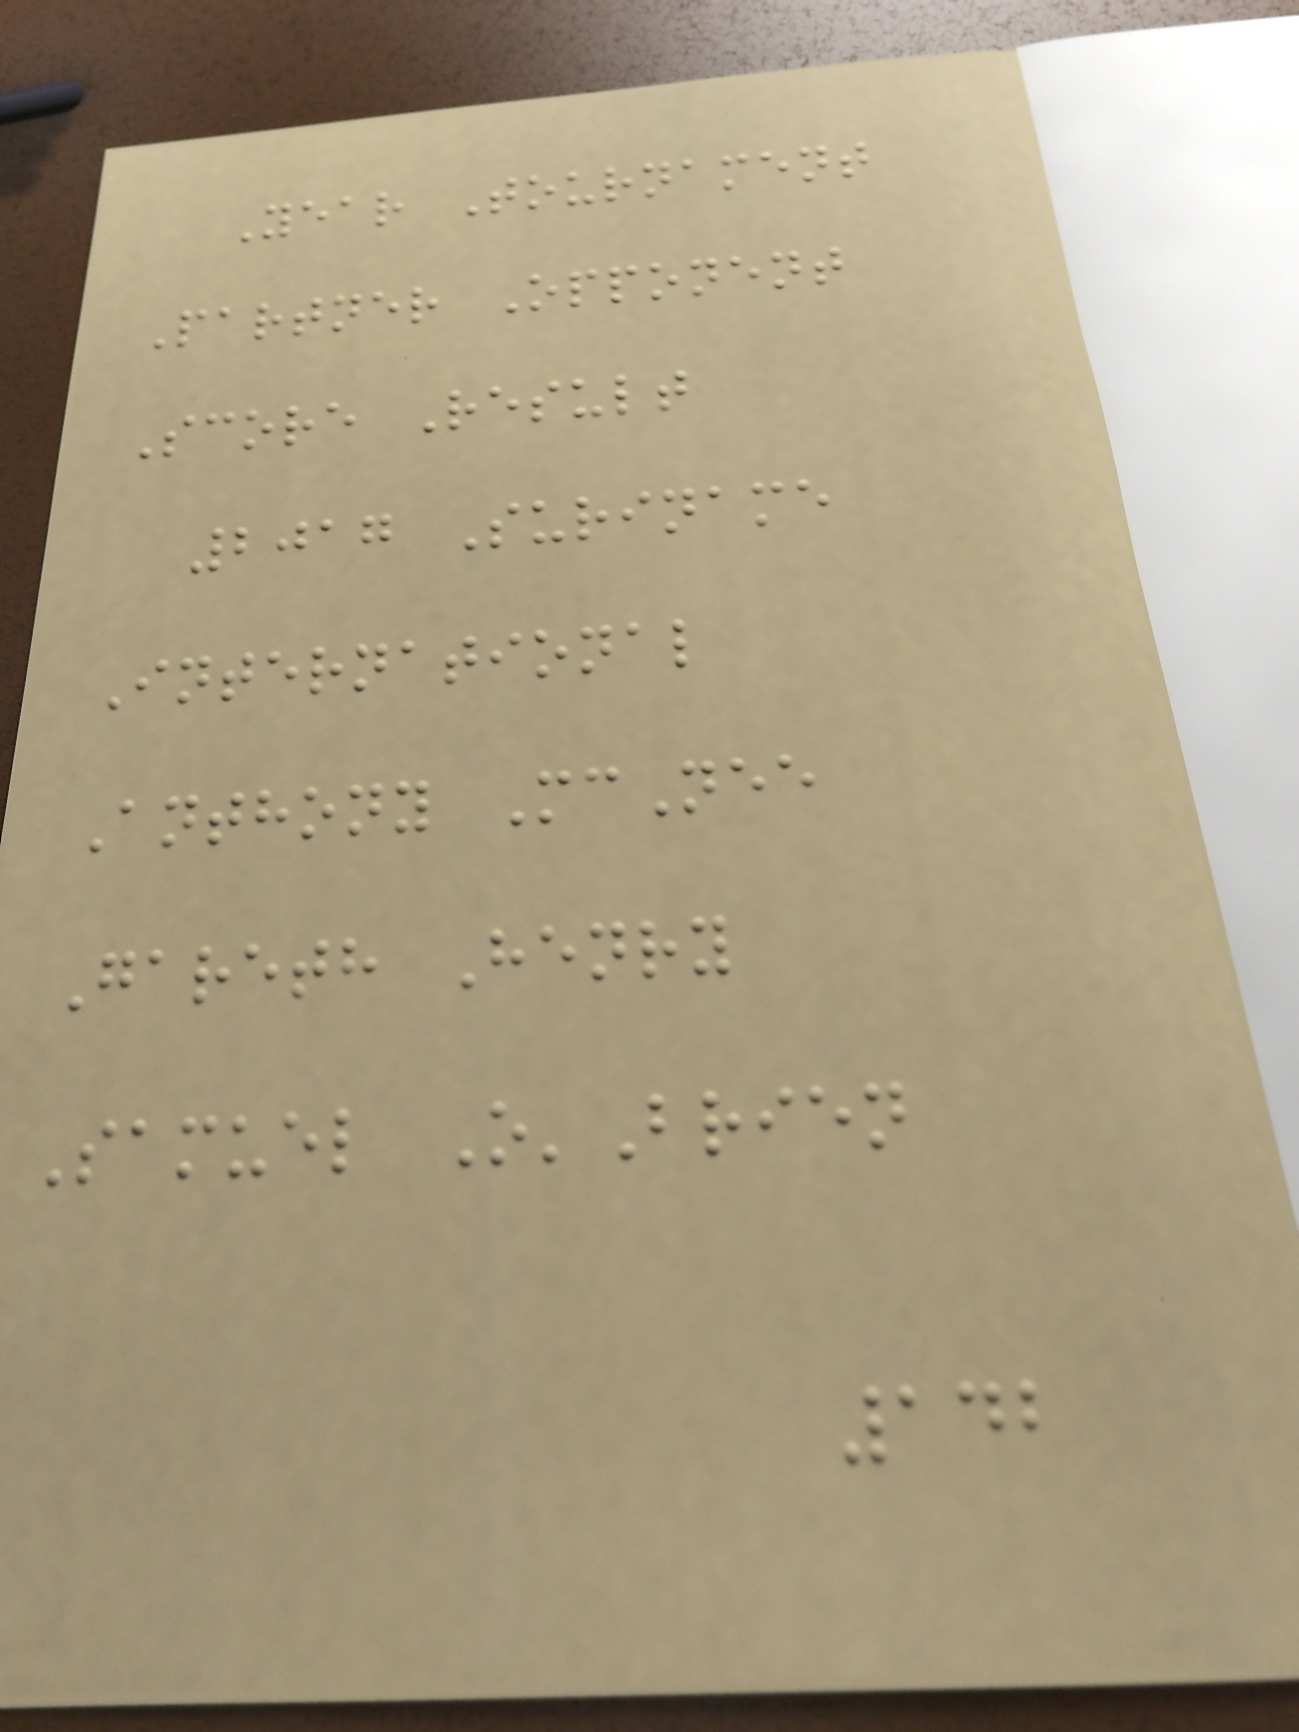Year Tournament
Partner Opponent
Score Result
2017 Suriname
International
Anthony McNee
Gareth Henry
Samuel O'Brien
142
